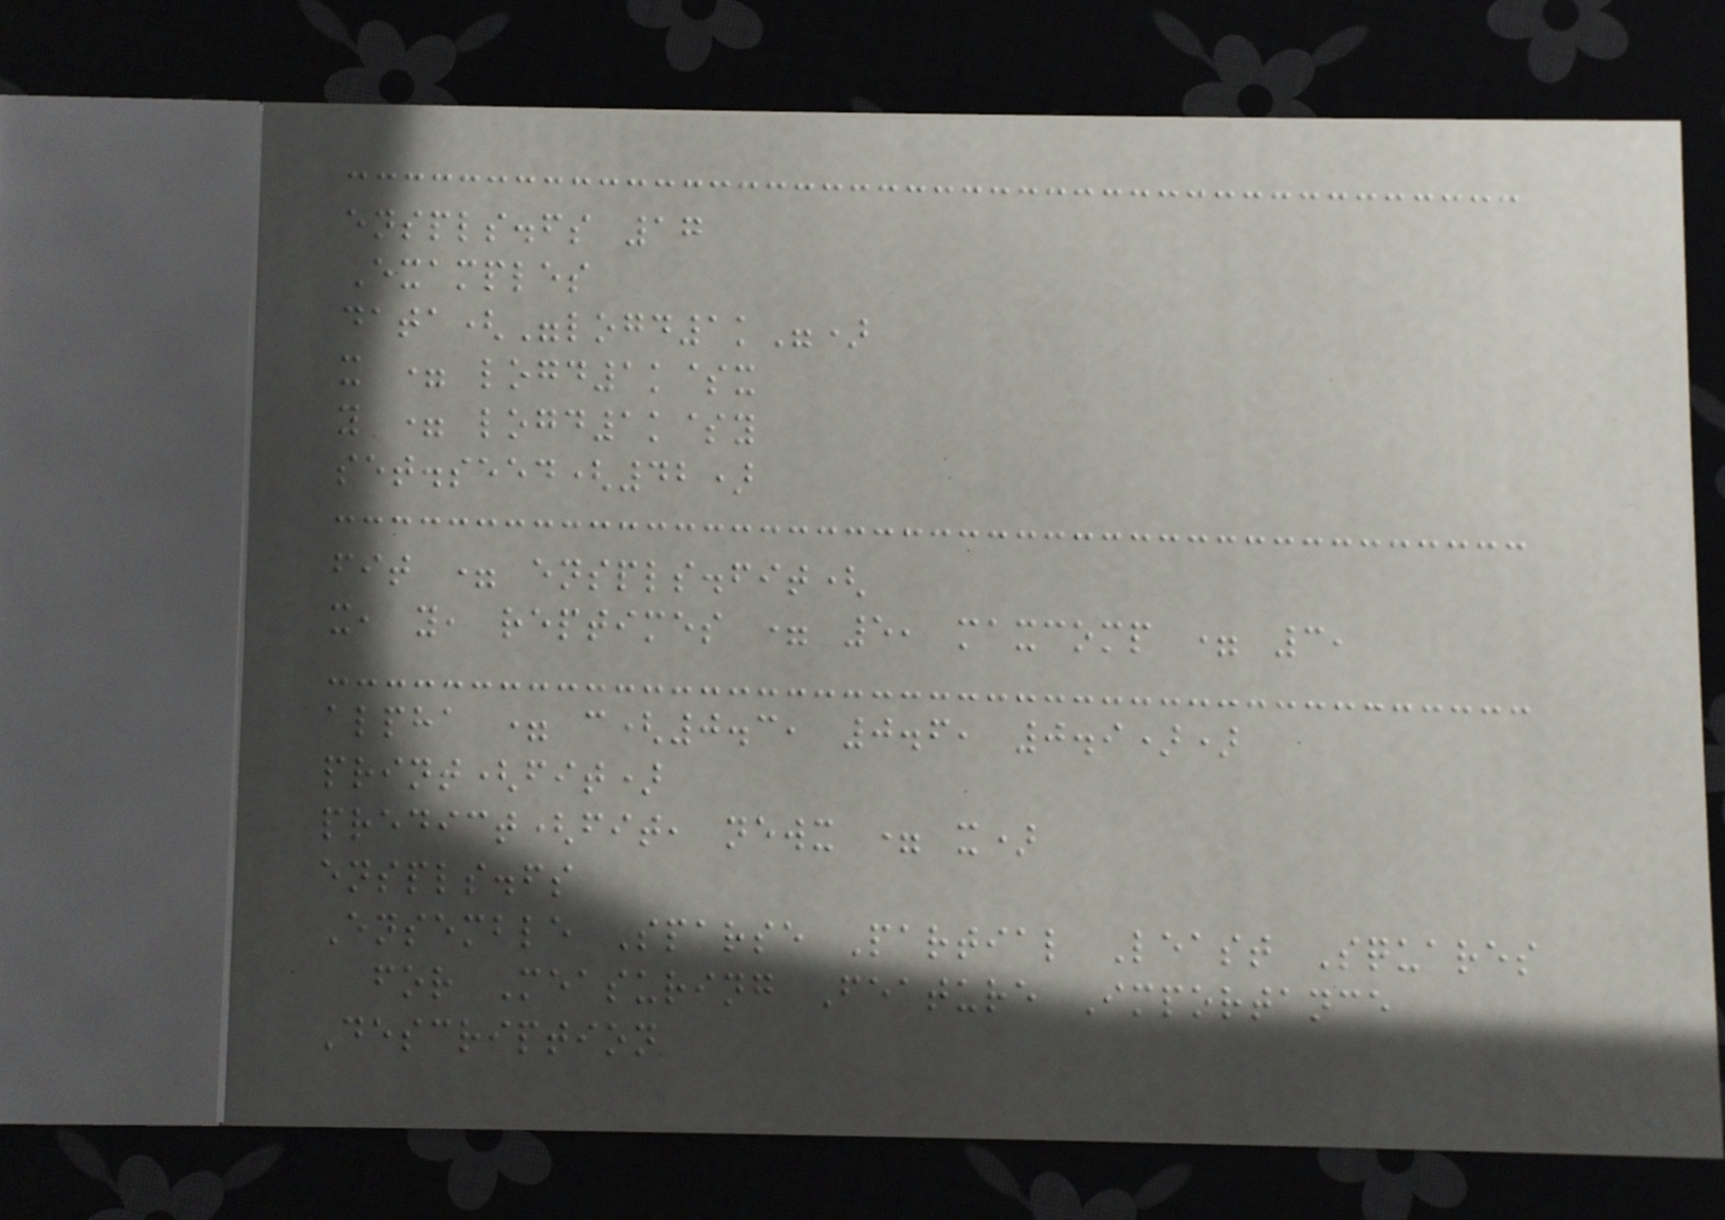enspls.fs 17
Examples
data("logd1k")
x = logd1k$x
y = logd1k$y
set.seed(42)
fit = enspls.fit(
x, y, reptimes = 5, maxcomp = 3,
alpha = c(0.3, 0.6, 0.9))
print(fit)
predict(fit, newx = x)
enspls.fs
Ensemble Sparse Partial Least Squares
for Measuring Feature Importance
Description
